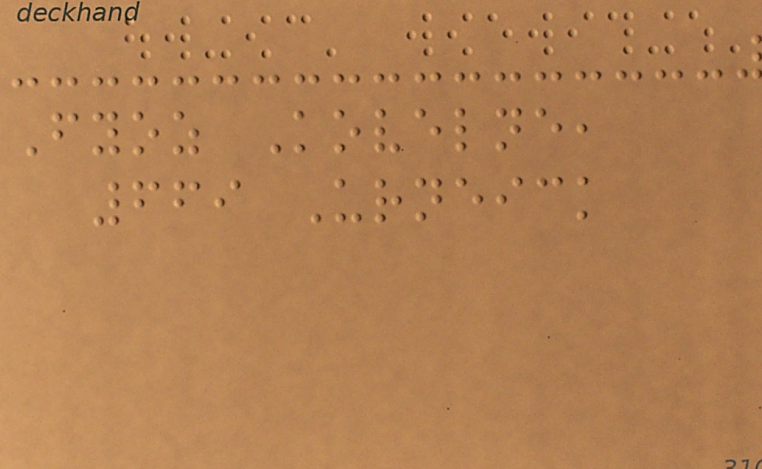Fyoz Kovelne,
669 Urneick
